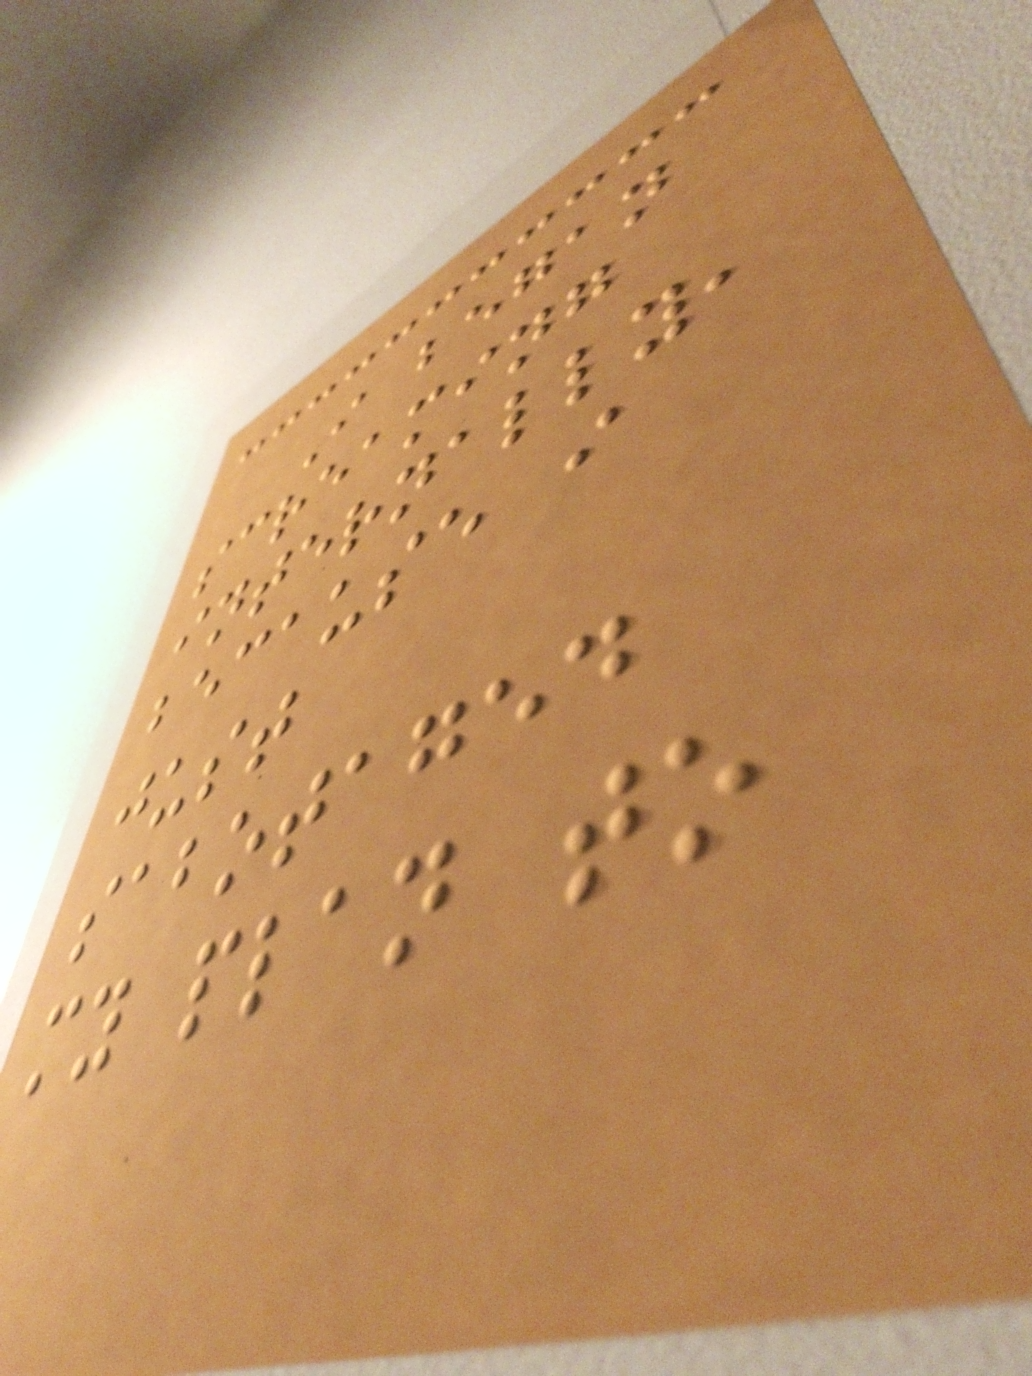I began
screaming
internally,
because i
just
sabotaged
my plan to
